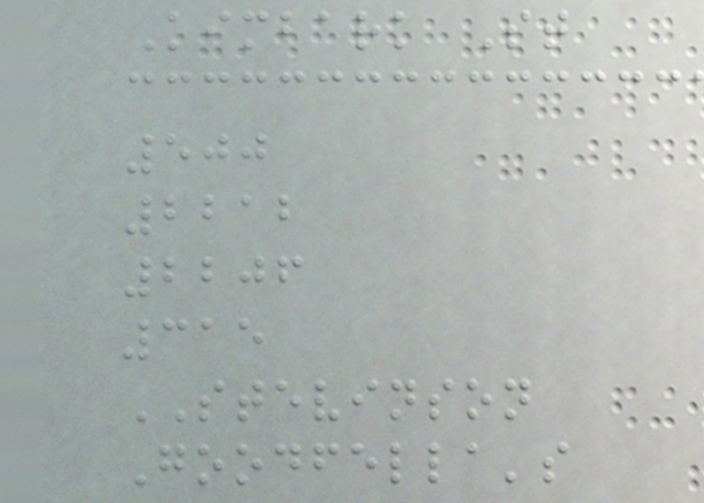Kimbark St
500
2212
2206
315
STEVINSON
Goodfella's
